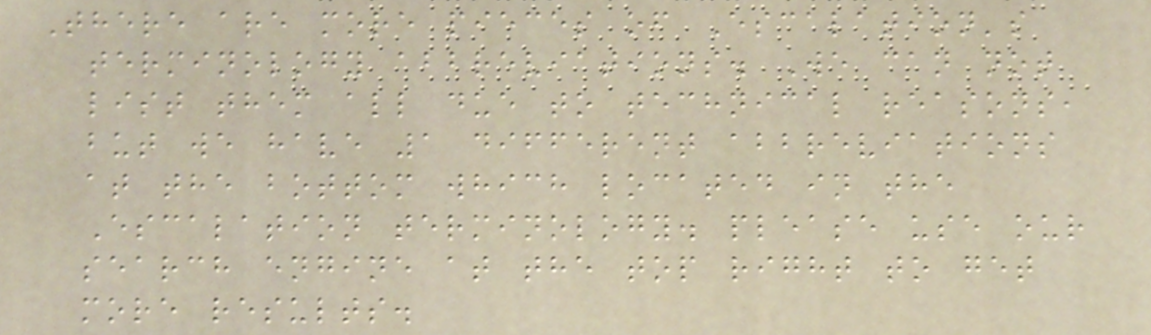There are more pieces of Escalation's
terminology abbreviations. We can not
list them all due to technical reasons,
but we have 1 different abbreviations
at the bottom which located in the
Escalation terminology. please use our
search engine at the top right to get
more results.
